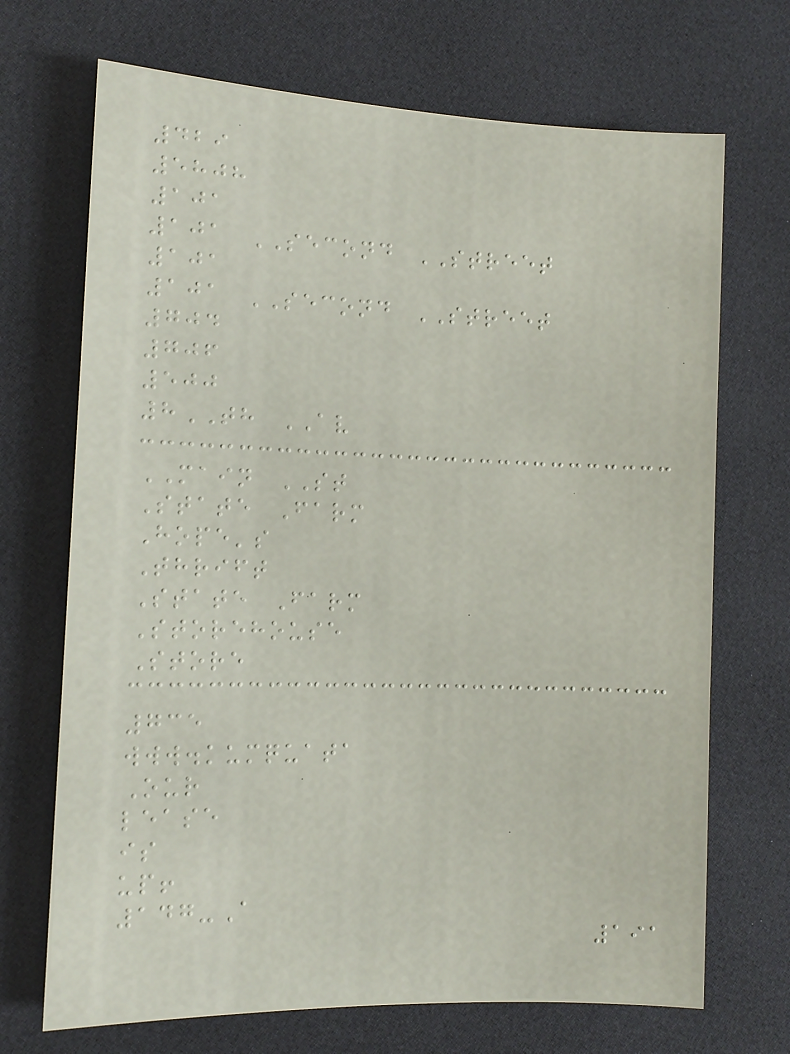429
5808
101
101 SECOND STREET
101
101 SECOND STREET
704
706
500
8TH AV
MAIN ST
State Farm
Hope's
Thrift
State Farm
Storehouse
Store
735
www.kumquata
Our
lease
is
up!
147-A
191
